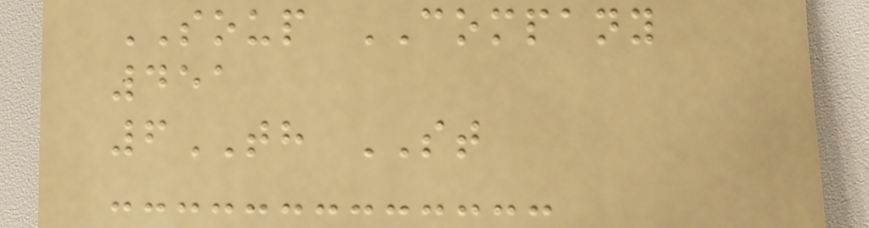SOUP COMPANY
451
6TH ST
